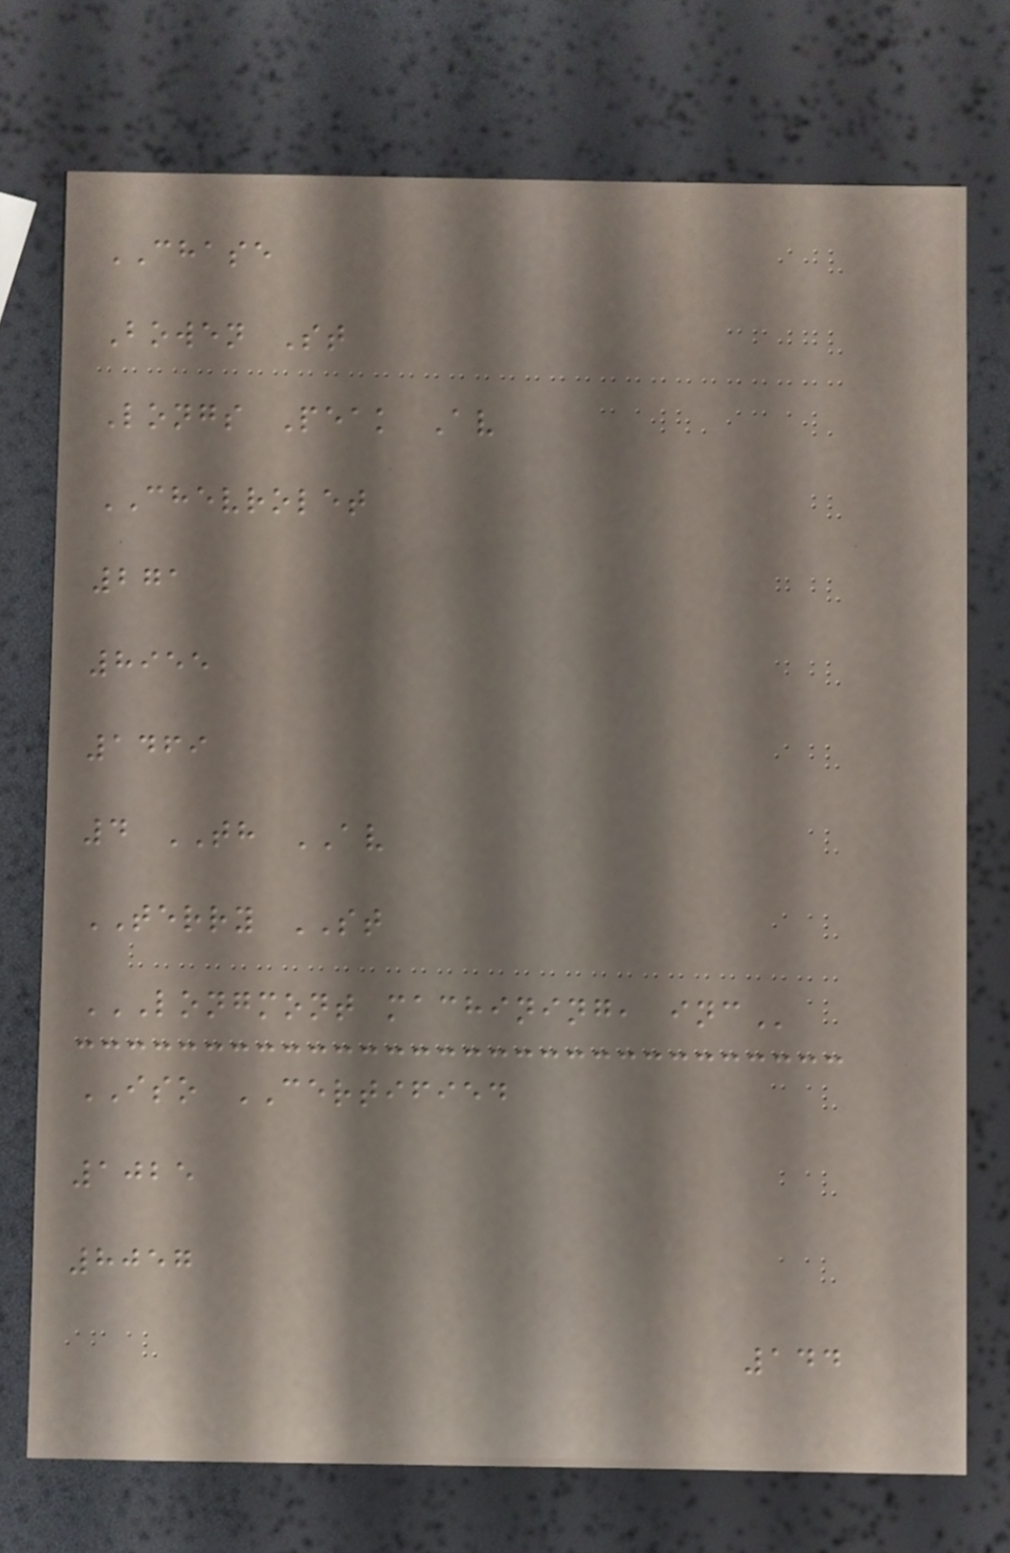CHASE
Bowen St
Longs Peak Av
CHEVROLET
271
8955
1469
4 TH AV
TERRY ST
LONGMONT MACHINING, INC
ISO CERTIFIED
1025
8057
144
